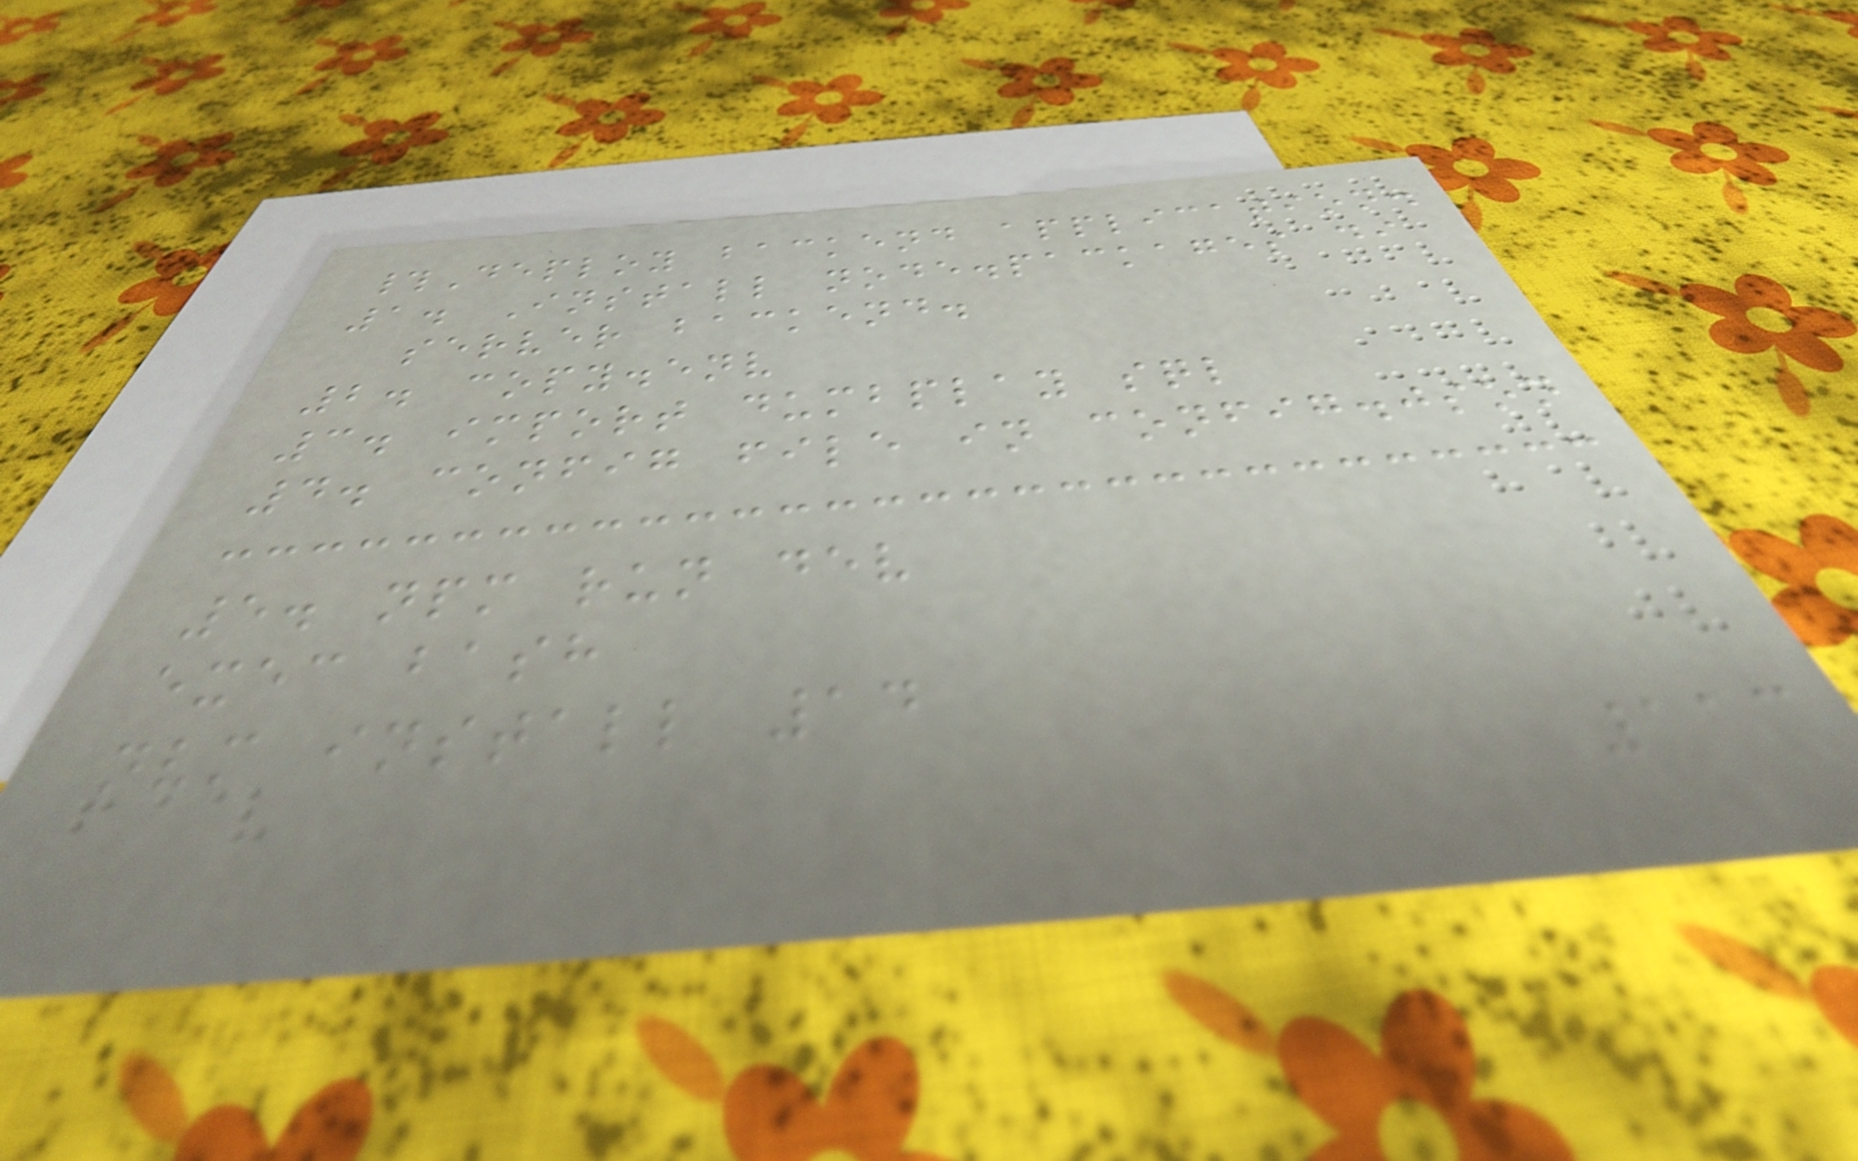#Deploy backend application.
1. Install node.packages di
server backend.
2. copy.env
3. import dumbplay sql
4. config file in config.json
5. npm run dev
exec bash
nvm install 14
113
